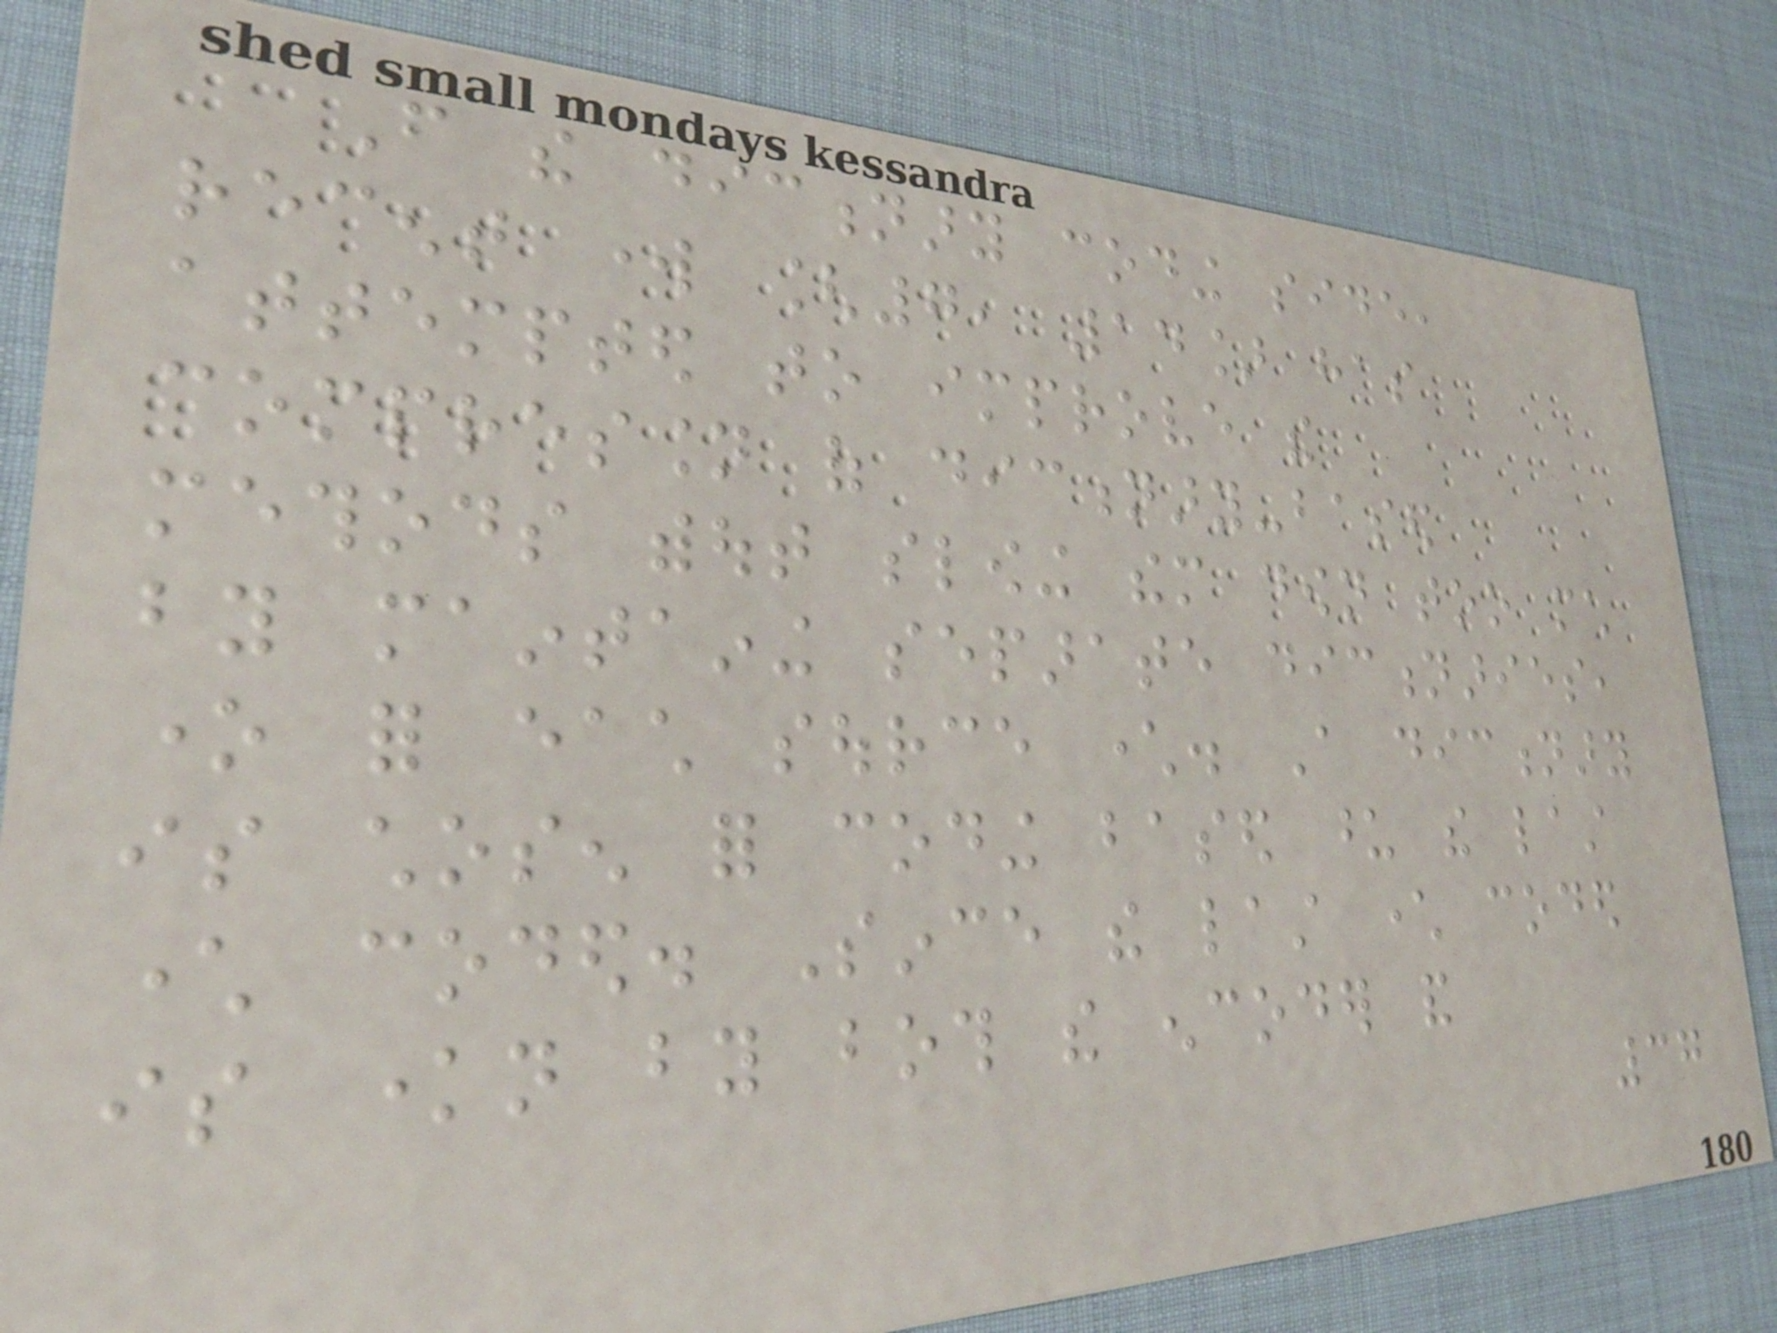From the dictionary coding side,
recent work [7, 14] has
attempted to improve the
compression of dictionary-based
methods without slowing them down too much
by maintaining separate dictionaries,
one for each source character. A dictionary
is chosen for coding based upon the last
character coded. Since the last character coded
is known by both the encoder and
37
